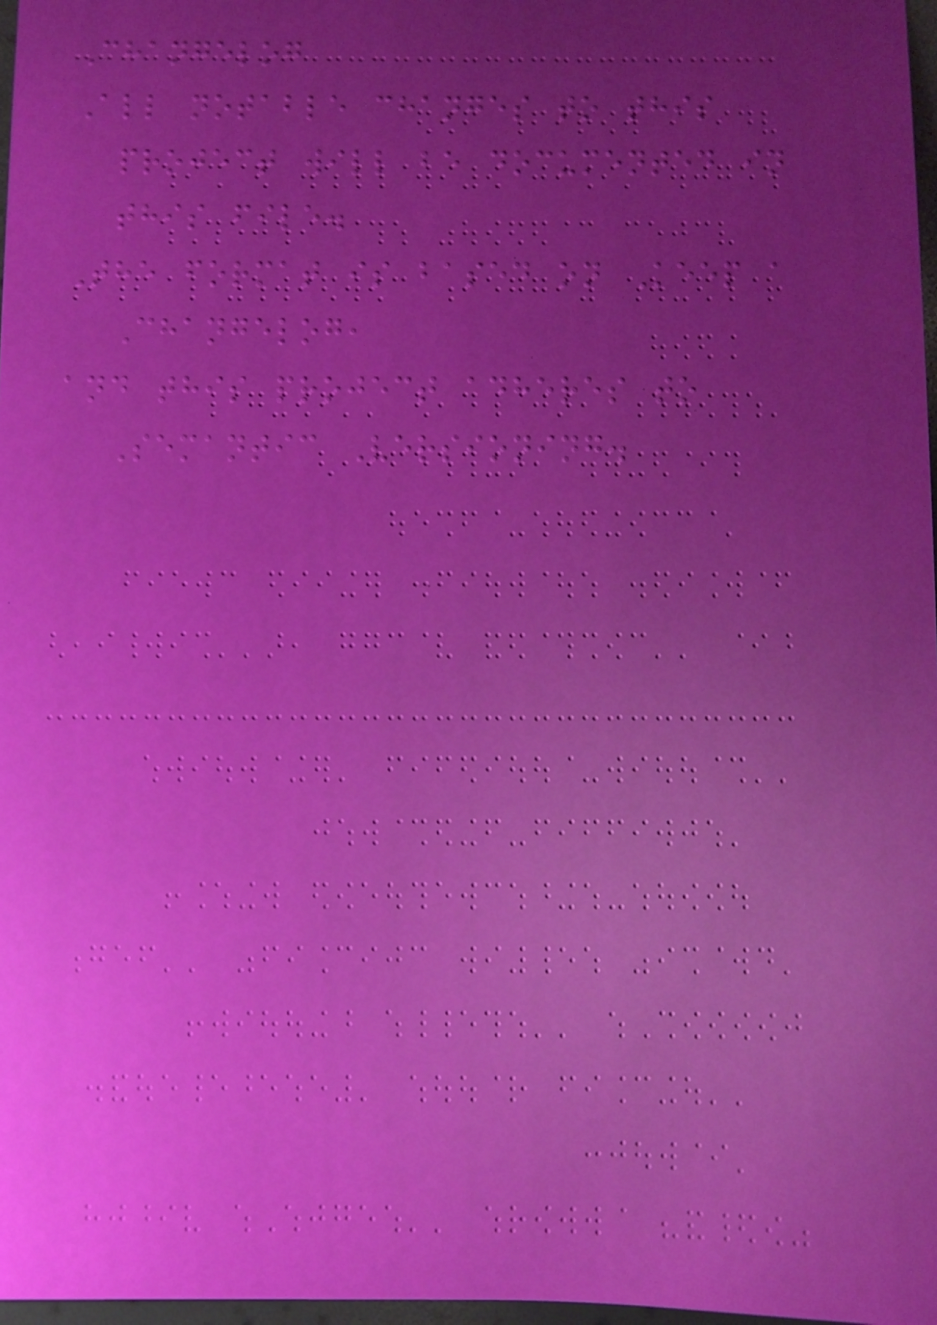Changelog
All notable changes to this
project will be documented in
this file.
The format is based on Keep a
Changelog,
and this project adheres to
Semantic Versioning.
